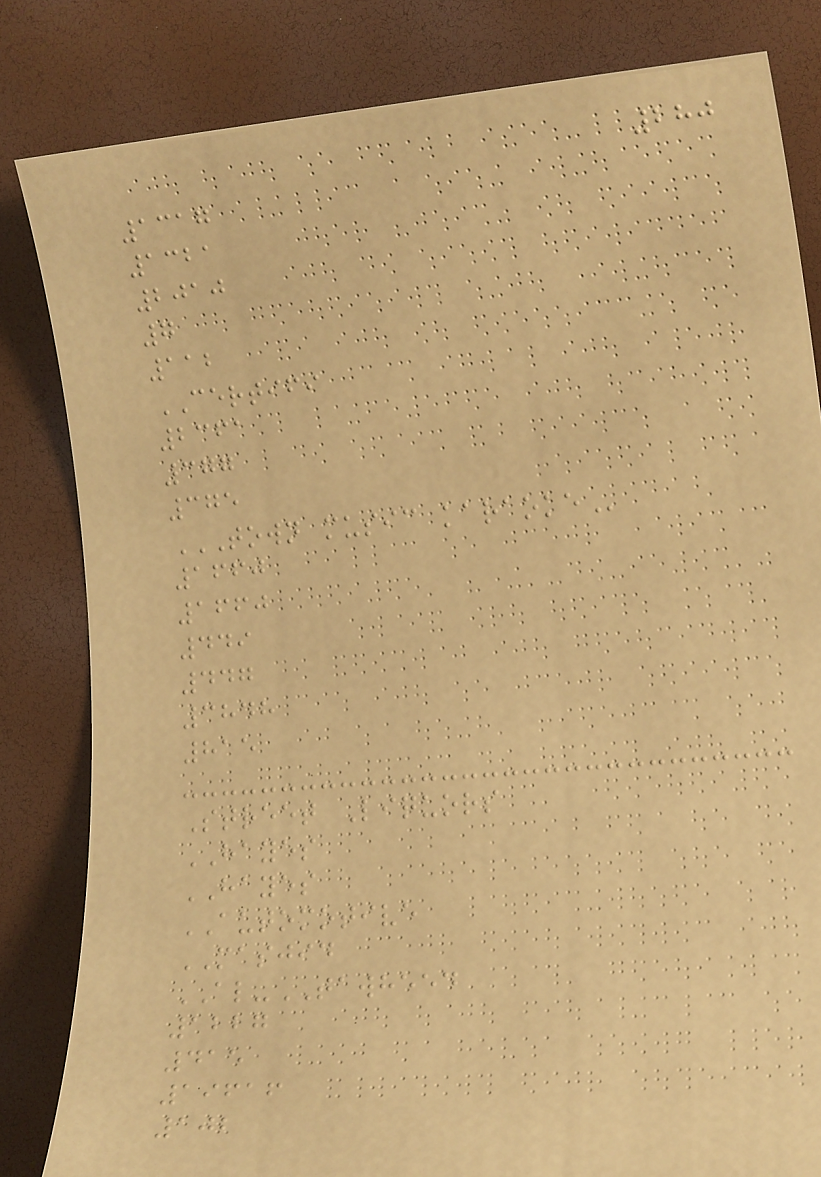280
1317
1321
2010
7
112
CERTIFI
2361
377
375
TOWN MUSIC KARAOKE
1660
1660
449
447
3848
815
Street Liquors
HAYES
HAYES
AUTOMOTIVE
MASJID
AL-TAWHEED
1227
415
19616
102
